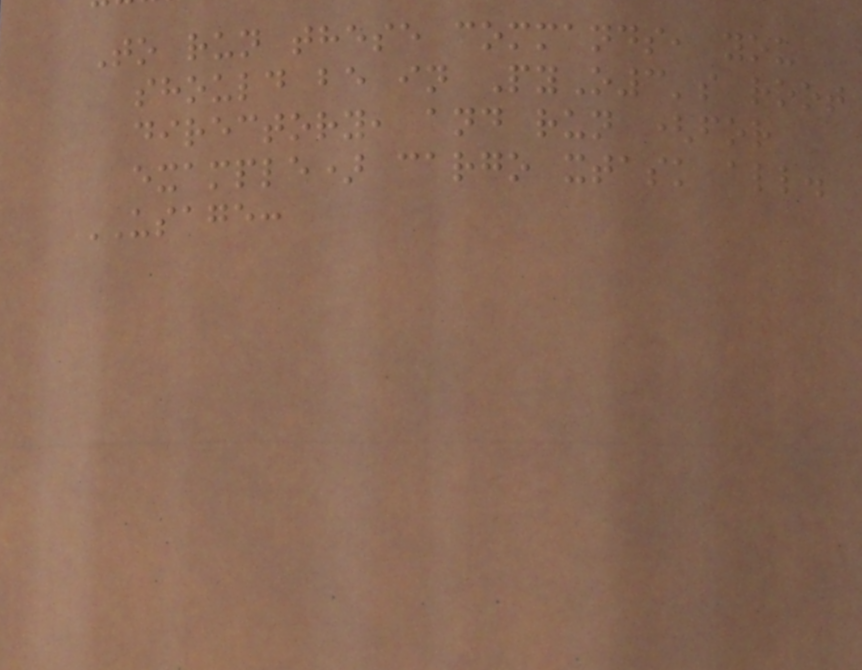To run these commands, you
should be in PyO3's root
directory, and run (for
example) cargo xtask all.
USAGE:
